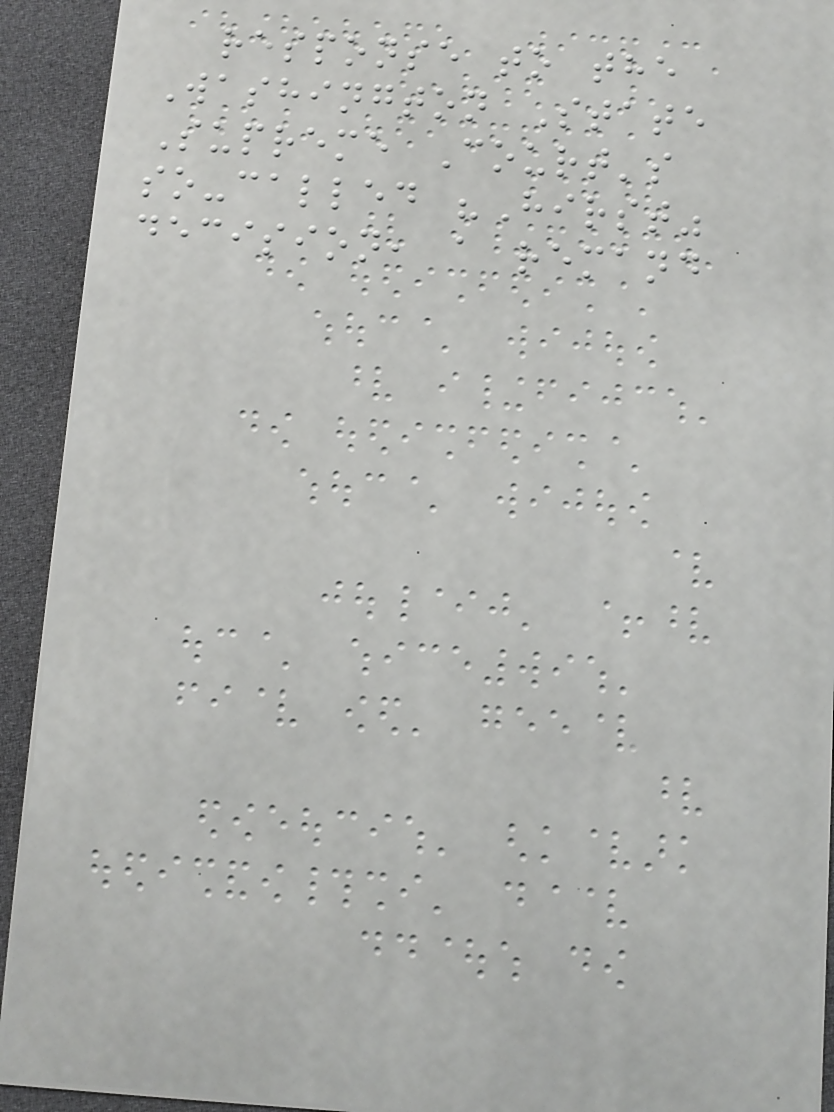response to the
Washington State
Supreme Court's
so-called "Hirst"
decision, a remand
